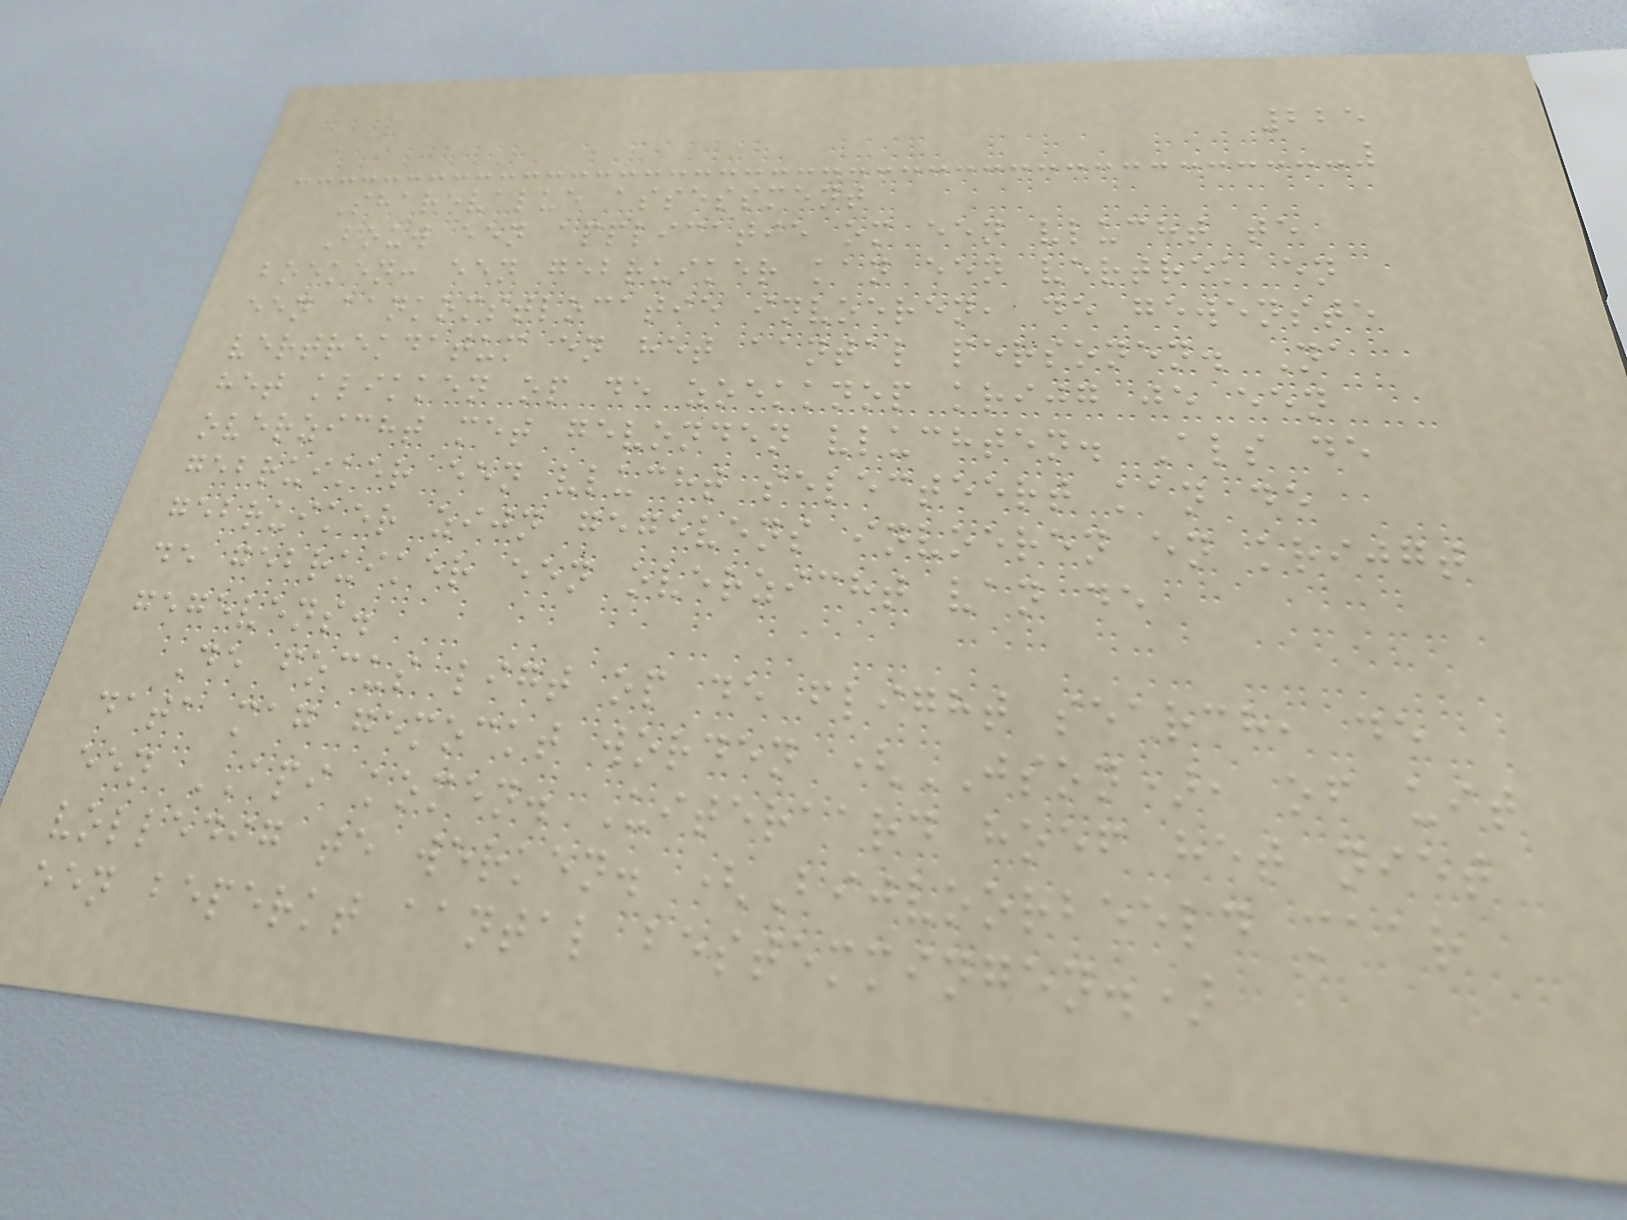225
Sharevalue assessment
Bouw een applicatie om een vlucht te
boeken: een gebruiker kan een vertrek en
een aankomstlocatie invoeren, de gewenste
vertrekdatum en het aantal personen. Na
het klikken op de zoekknop krijg je een
overzicht met gevonden vluchten. Als de
gebruiker een vlucht selecteert kan de
gebruiker zijn gegevens invoeren en krijgt
de gebruiker een overzicht van de
gegevens.
De focus ligt op de flight search, de
data mag gemockt worden (JSON), of uit
een API komen. Uiteraard hoef het niet
volledig te werken. (Bijvoorbeeld maar
een beperkt aantal bestemmingen.)
